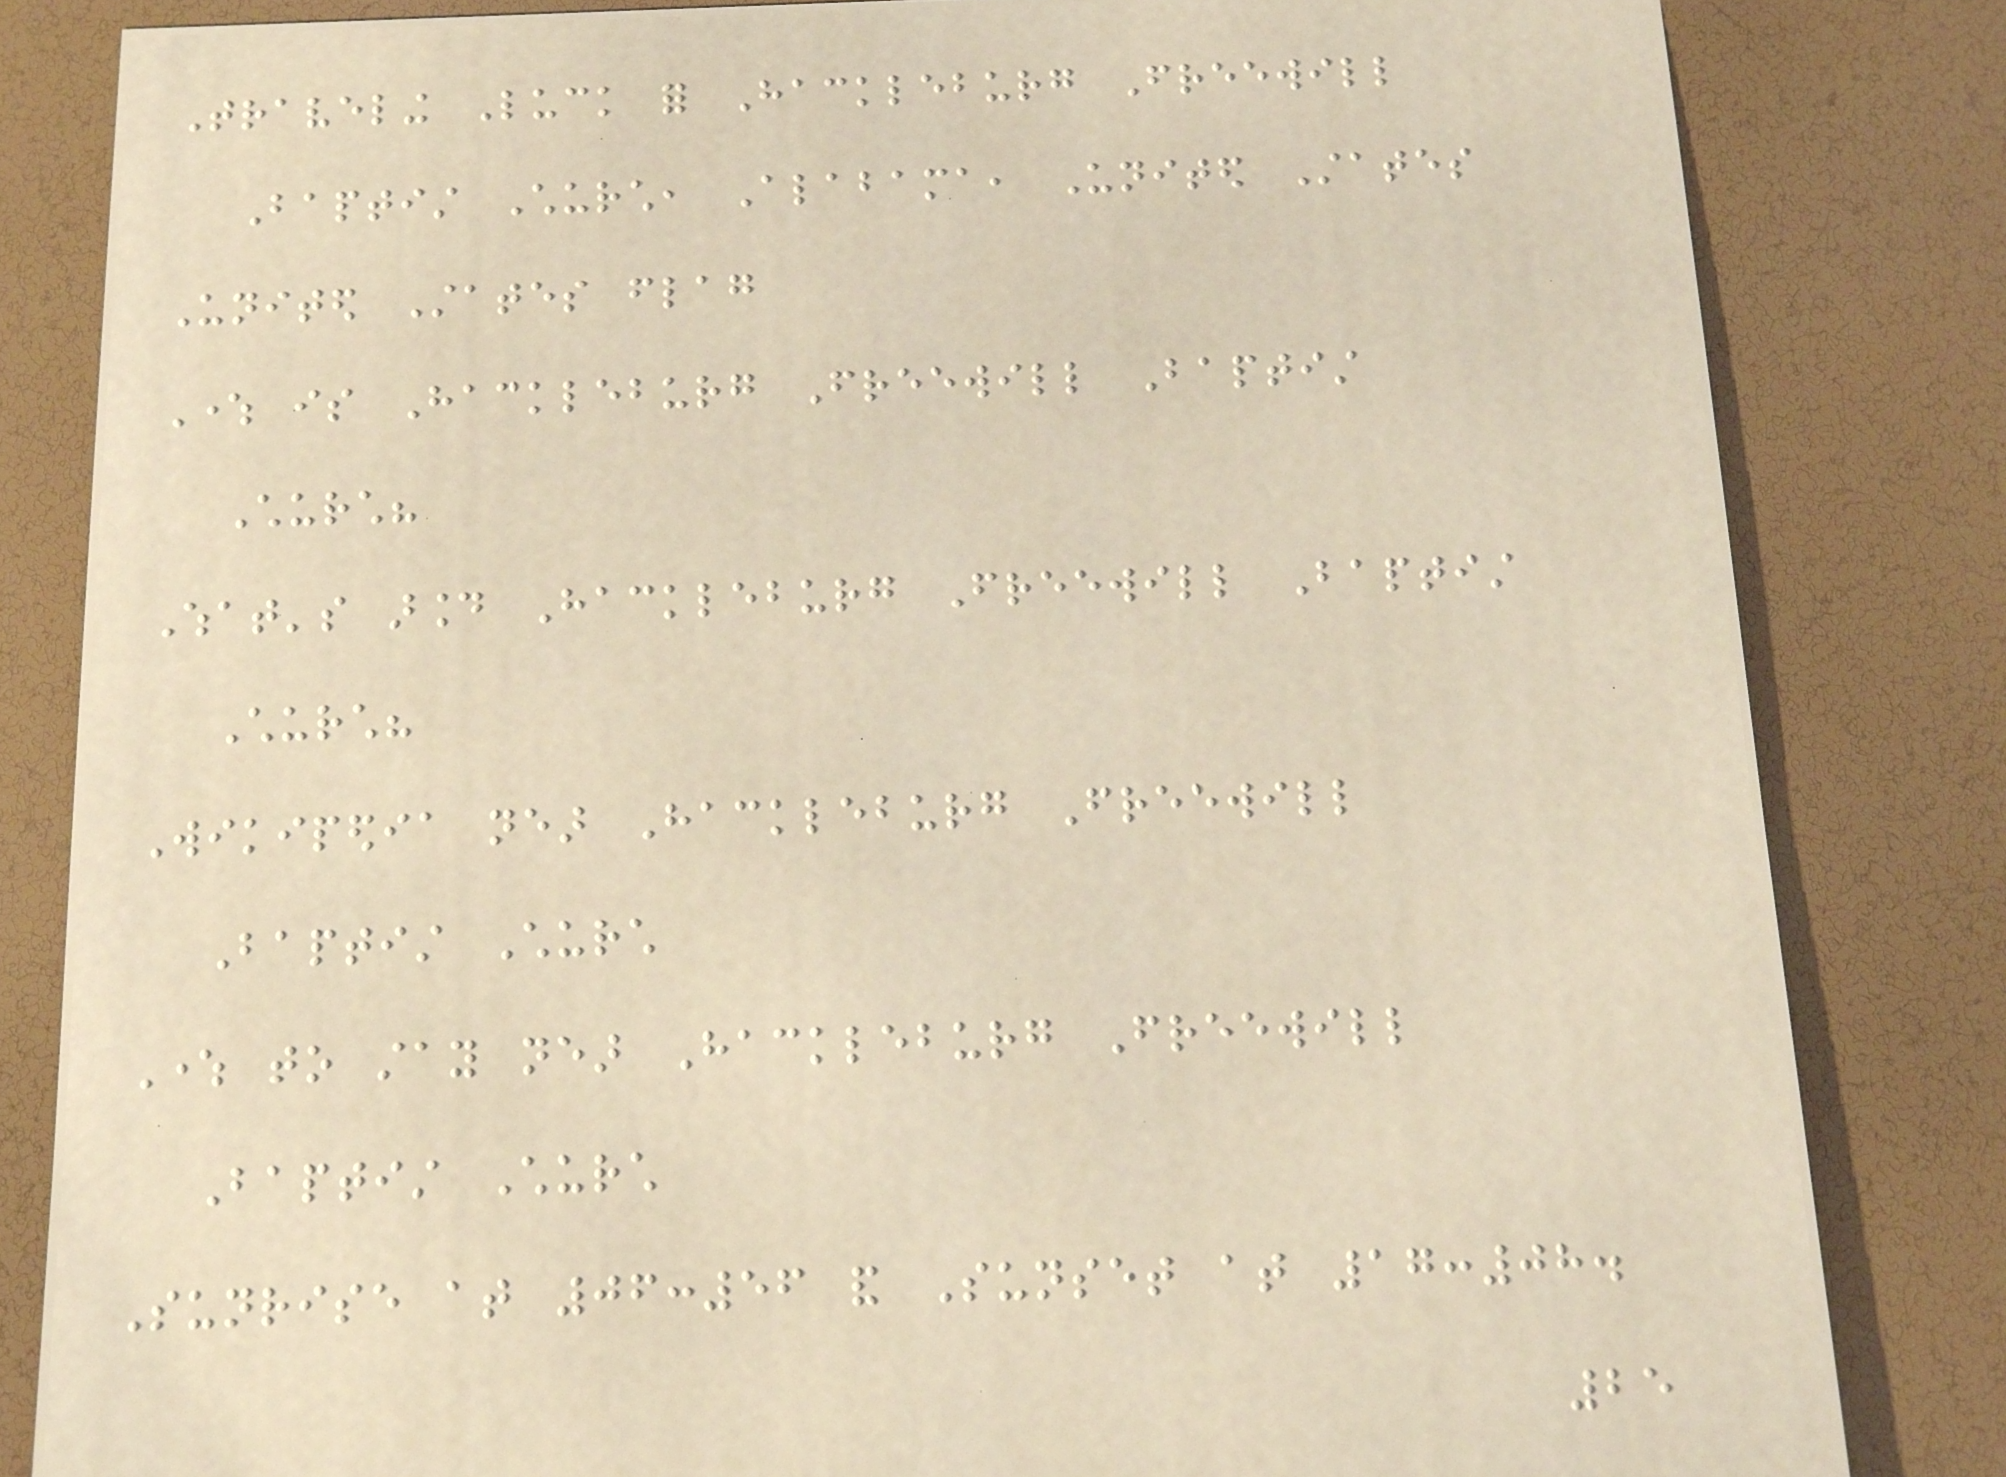Traveling Luck for Hackleburg Freewill
Baptist Church, Alabama, United States
United States flag
Where is Hackleburg Freewill Baptist
Church?
What's around Hackleburg Freewill Baptist
Church?
Wikipedia near Hackleburg Freewill
Baptist Church
Where to stay near Hackleburg Freewill
Baptist Church
Sunrise at 06:56 and Sunset at 17:08.
25
